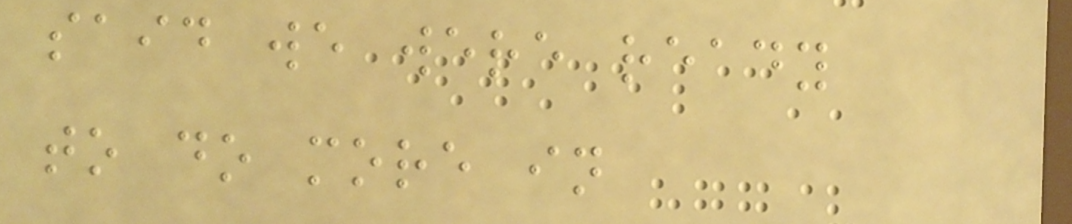said we were ready
to do more in
